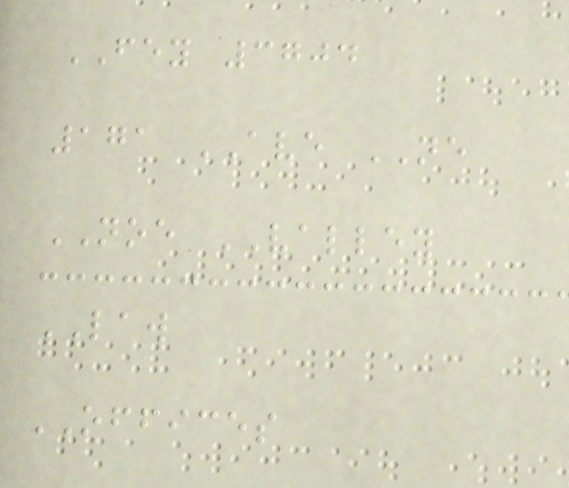FEY 3704
171 AVE NE
NOE VALLEY
LAW
OFFICES
